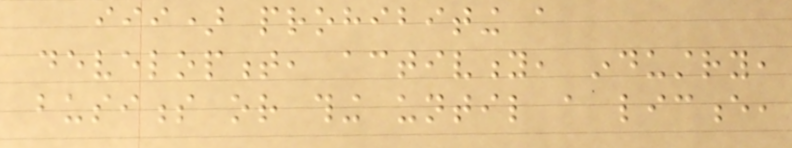iii) prohibiting a
development, activity, industry,
business or thing until a licence,
